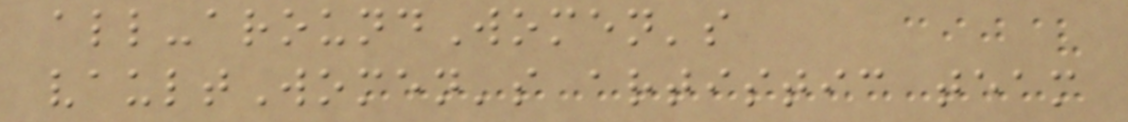all-aroundWomen's
vaultWomen's artistic team
